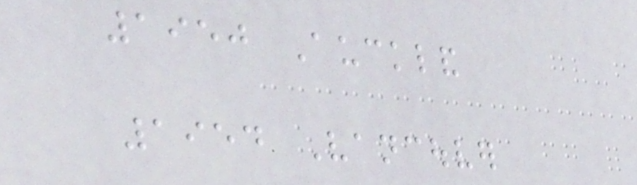1950 Auckland
1954 Vancouver
